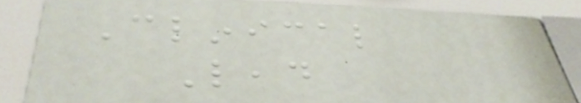Clinical
Lead
